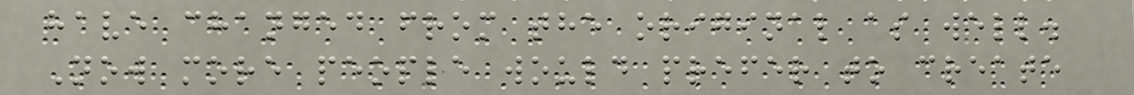have changed from the original as well.
Now more people would prefer to create
